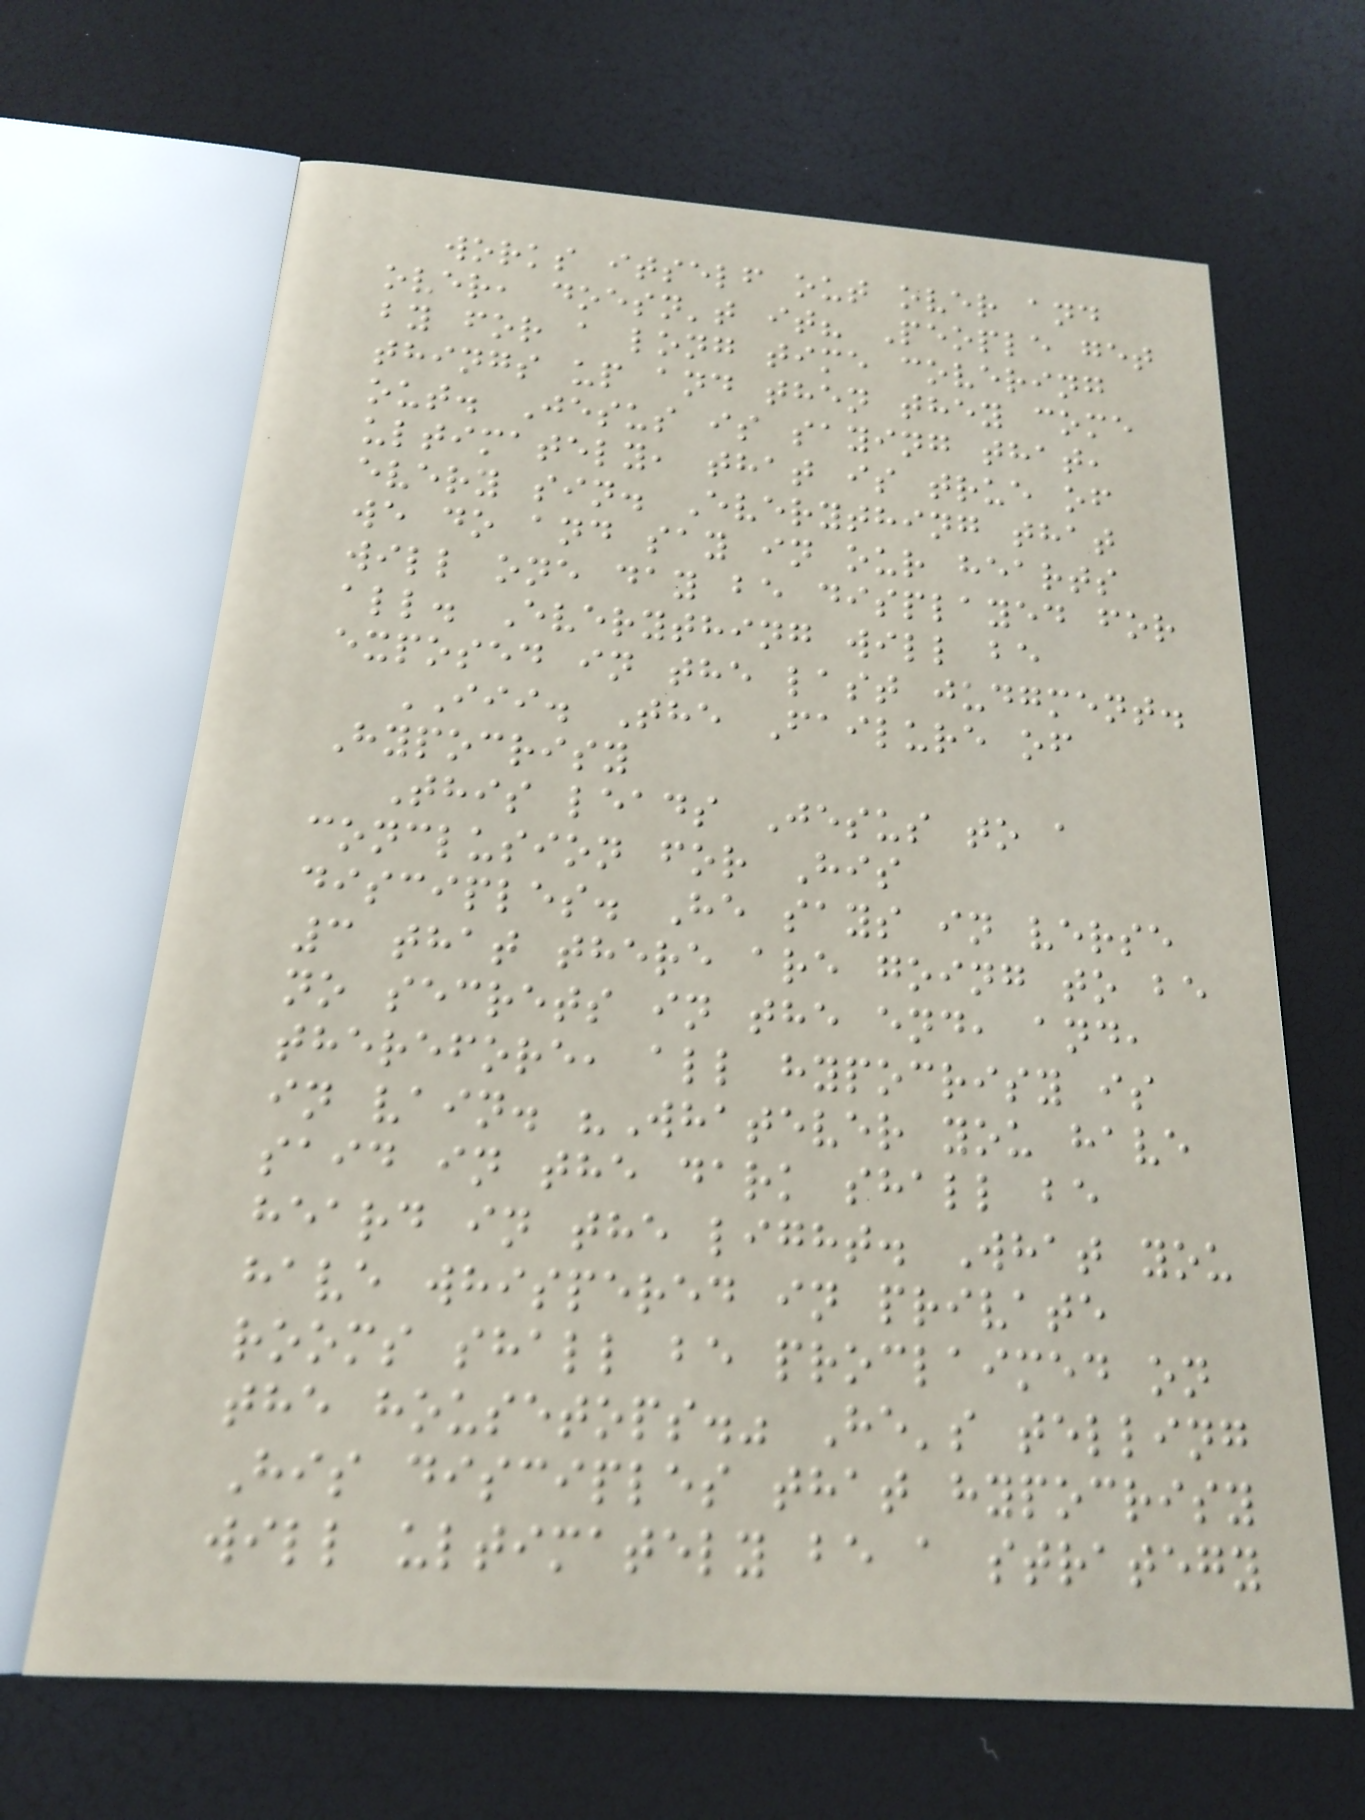works itself out over and
over, doesn't it? People get
by for a long time covering
things up and then they come
out. Jesus is saying that,
ultimately, that is true of
every sin. Everything that
we do and say in our hearts
will one day be displayed for
all. Everything will be
exposed in the last judgment.
III. The Failure of
Hypocrisy
This leads Jesus to a
conclusion for His
disciples. He says in verse
3 that there are going to be
no secrets in the end, and,
therefore, all hypocrisy is
in vain. "Whatever you have
said in the dark shall be
heard in the light. What you
have whispered in private
rooms shall be proclaimed on
the housetops." He's telling
His disciples that hypocrisy
will ultimately be a strategy
